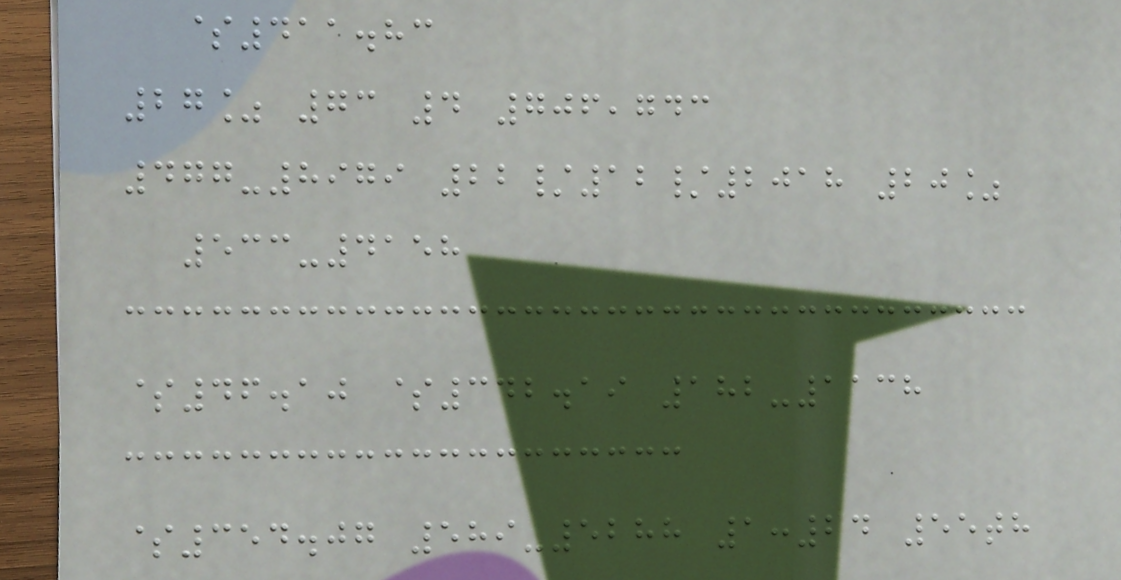$411.83
27% 73 4 706,743
477-8979 22/12/2018 20%
533-4158
$46.10 $342.19 182-1138
$354.07 589-5288 1:24 55th
